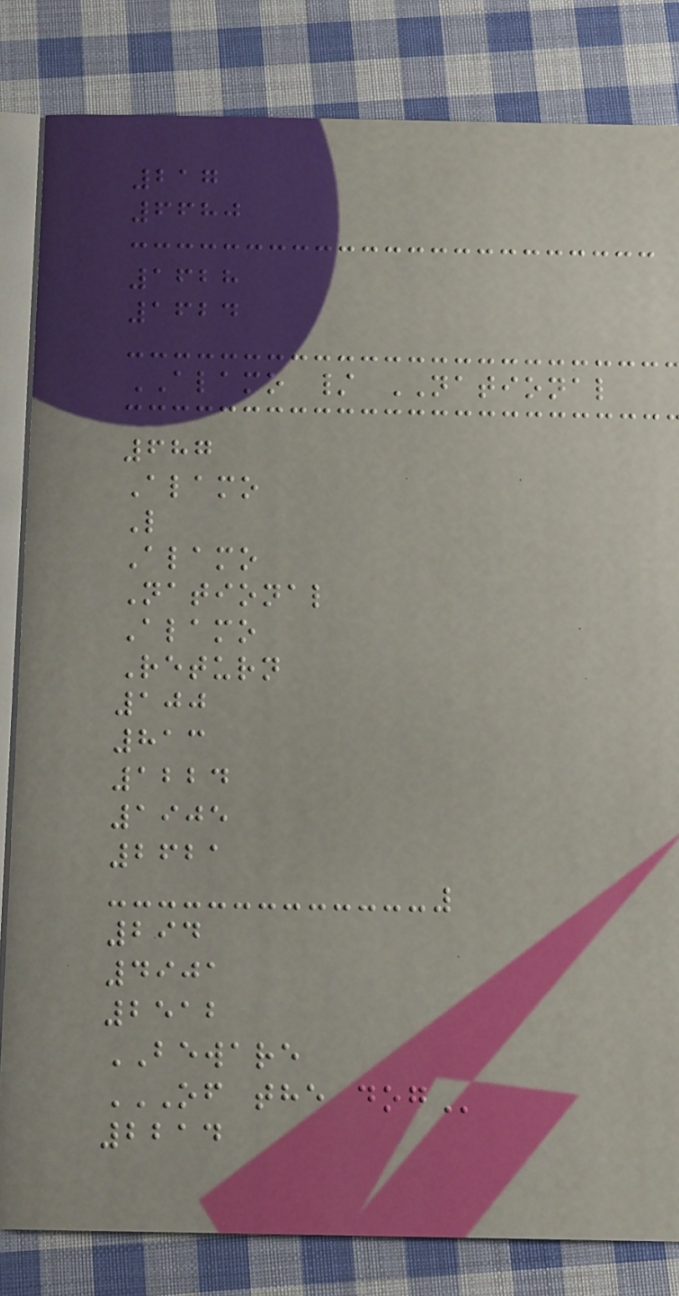217
6680
1628
1624
ALAMO / NATIONAL
687
Alamo
L
Alamo
National
Alamo
Return
100
813
1224
1905
2621
294
4901
2512
BEWARE
OF THE DOG
2214
